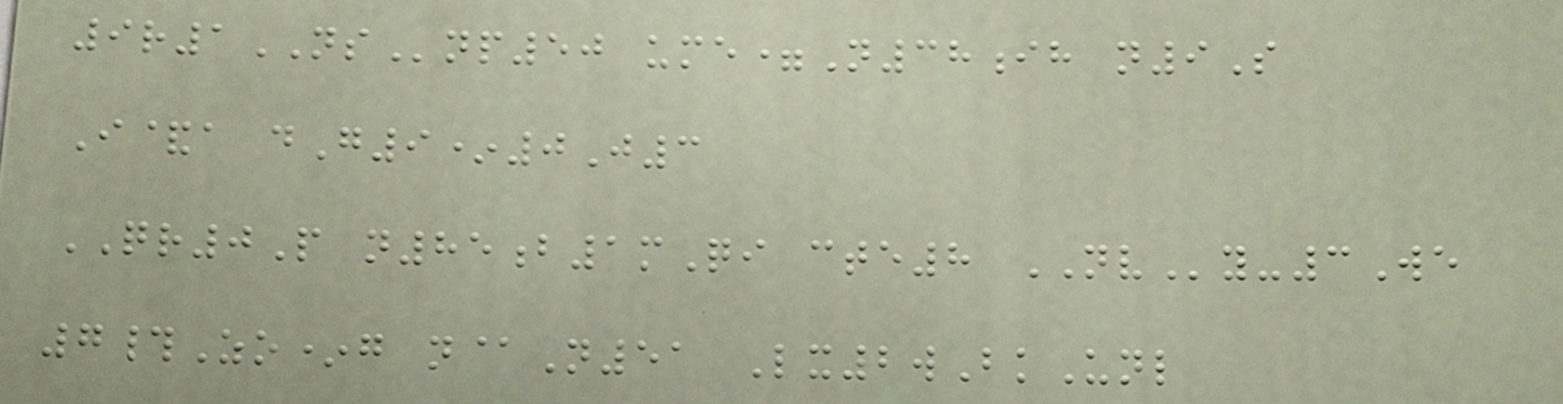9r1NSnp50 ume=N38ih n9S
I&a dG9*0J3
QR0P n85b1mQi cte8 NVy-3We
7#Zo*g n@N51 Lx2wBkUnl
